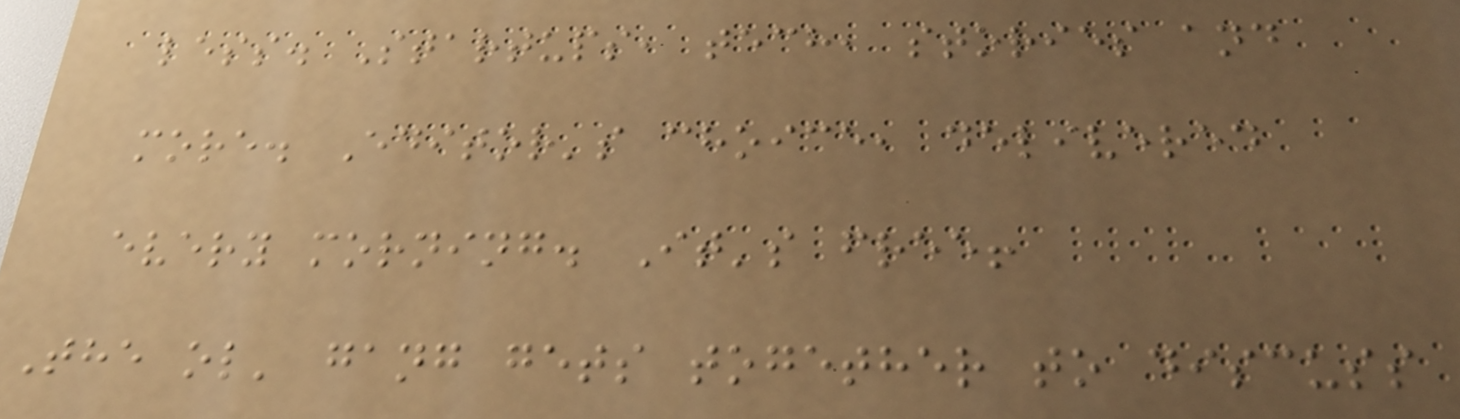less. Startups, tech, stories and
more. Editor's choice, delivered
every morning. It's free!
The ol' gang gets together to discuss
